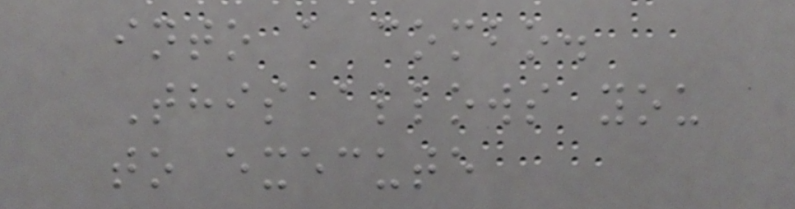into a combo.
This allows you
to execute
